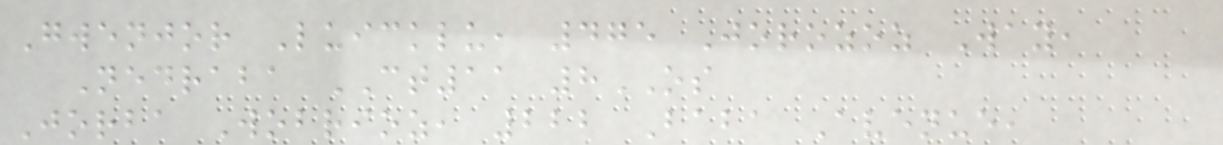Gwenjor Luicklu, 475 Jorozoz Way,
Nedraba CT11 8OS
Jorba Wobrioz, 222 Baba Avenue,
